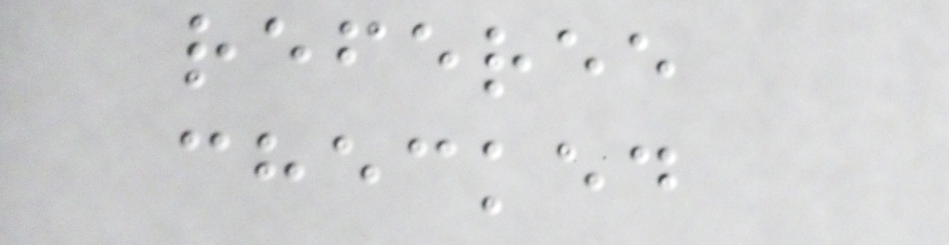referee
checked
